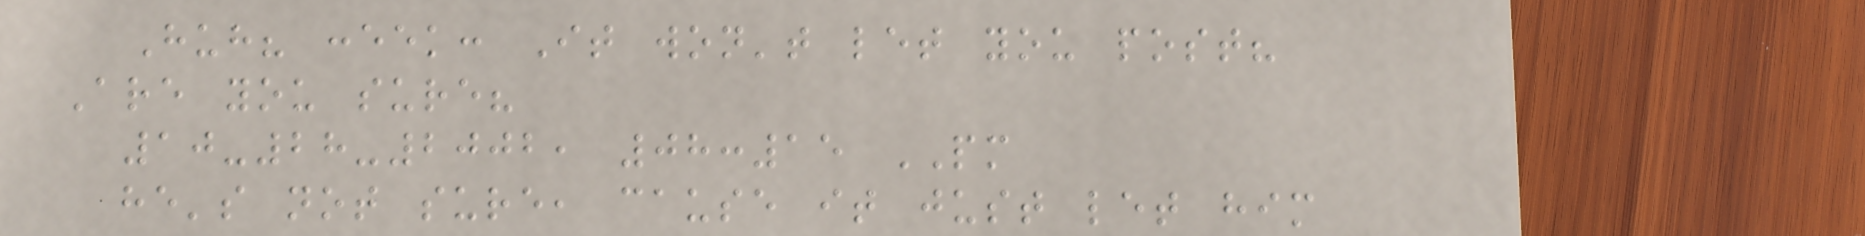Huh? :eek: It won't let you post?
Are you sure?
10-28-2002, 08:15 PM
he's not sure, cause it just let him
